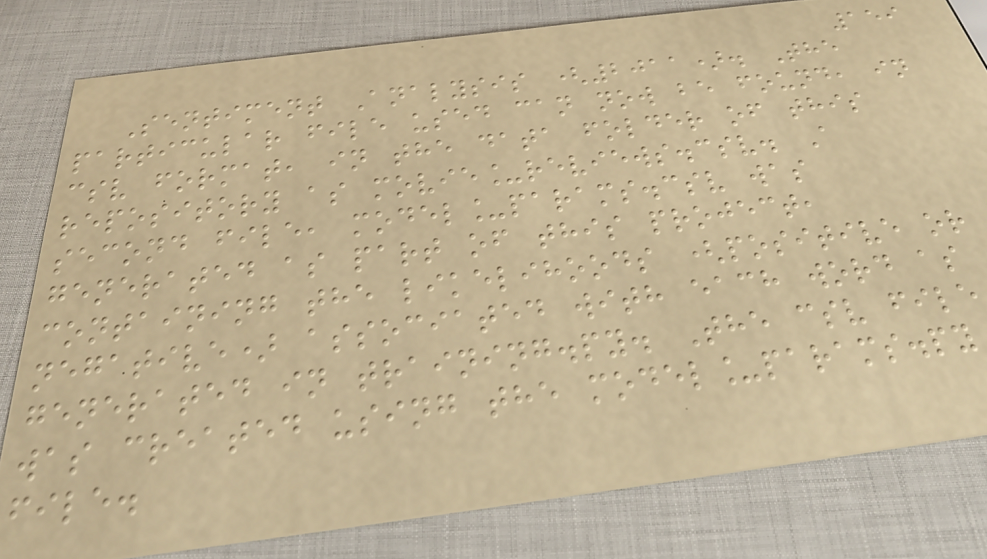159
Sentiment Analysis (2011). The
particular file used can now be found, in
csv format, in the data folder of this
repository as movie_reviews.csv. A
second file, model_params.csv was
generated as part of this project,
containing the likelihoods (positive or
negative) associated with each word as
generated in training.py. The csv file
was created using the model_params.py
file.
